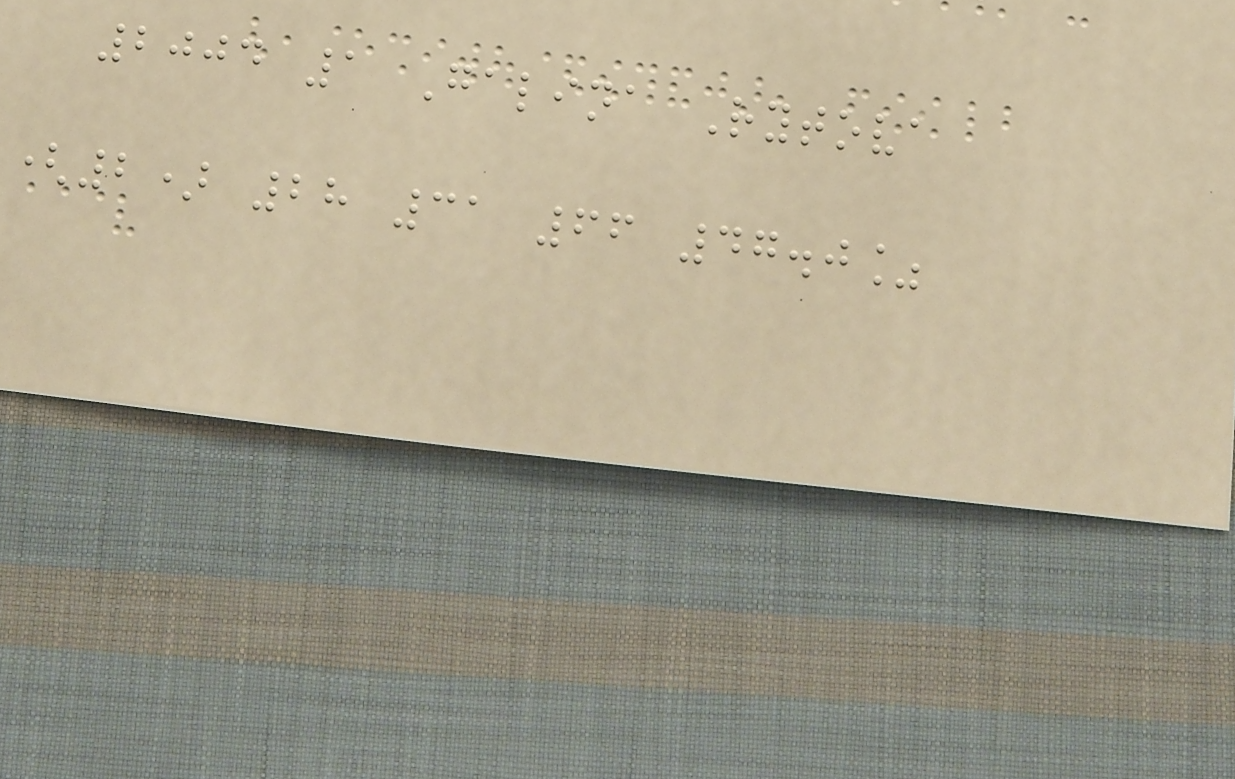2004 1 Galina Rytova
(2) 28 31 66 47.0%
